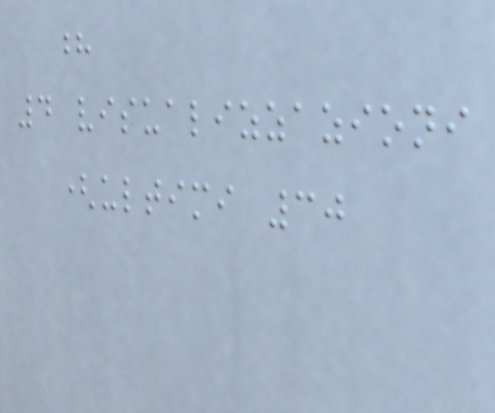?
4 visualizzazioni
(ultimi 30
